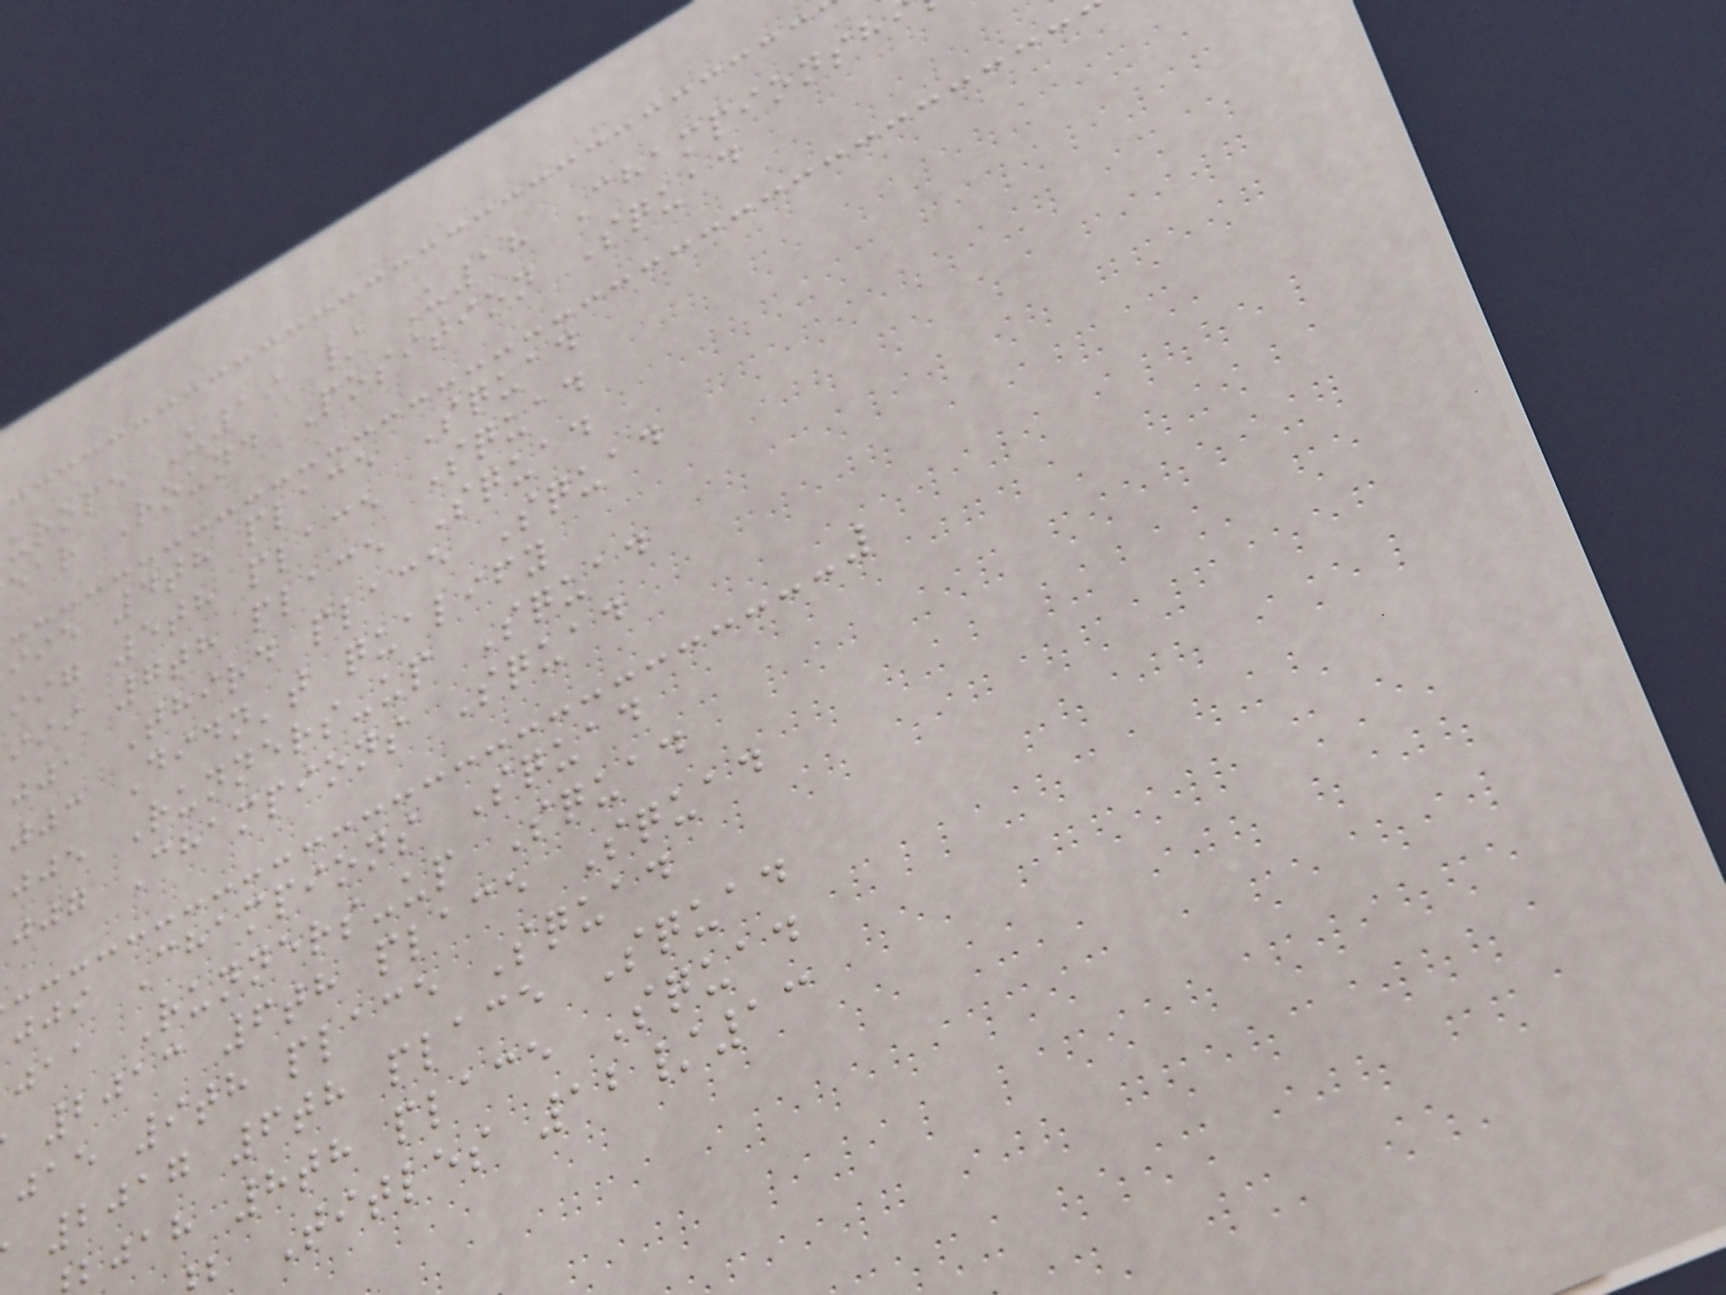urope U19 / U18 Championsh
ear Round Position Squad
iie 4th place Squad
iig 5th place Squad
iii 7th place Squad
jja Third place Squad
jjc Didn't qualify
jje Runners-up Squad
jjg Champions Squad
jji Champions Squad
jaa Runners-up Squad
2013 6th place Squad
jae 9th place Squad
2017 6th place Squad
jah 8th place Squad
Titles 12/13
